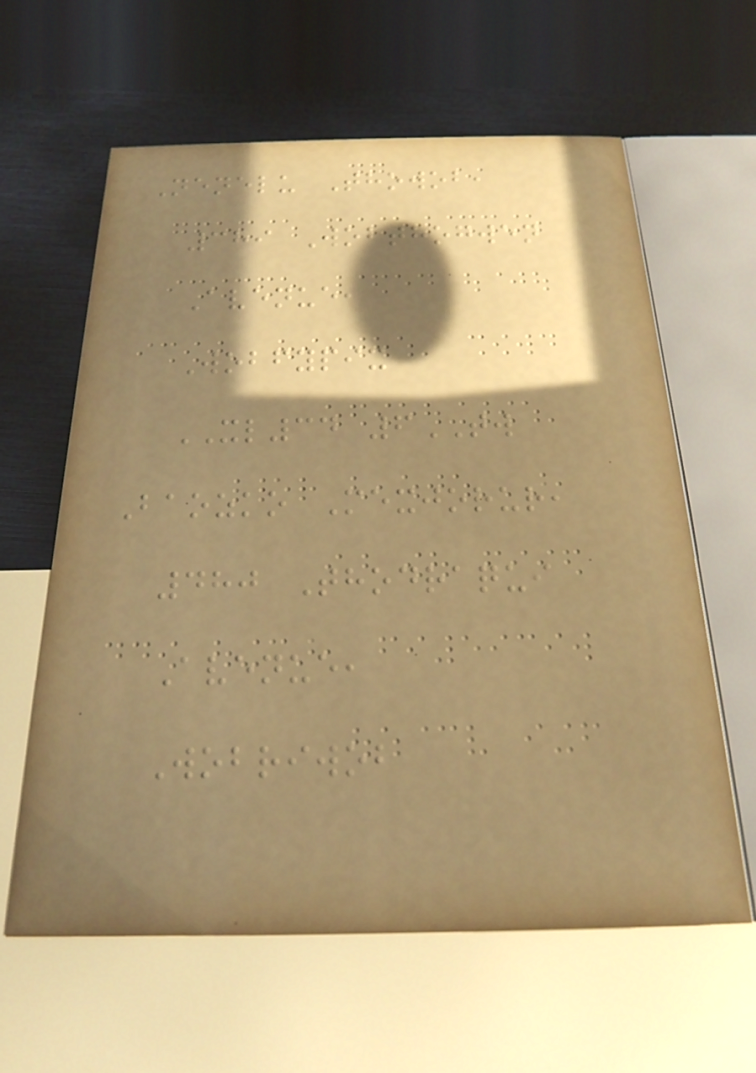Nenelu Thowob,
389 Wobthogwen
Avenue,
Wobfypix
XL34 6TW
Baozko Mexjorur,
480 Thodraqui
Avenue,
Wobriwob
